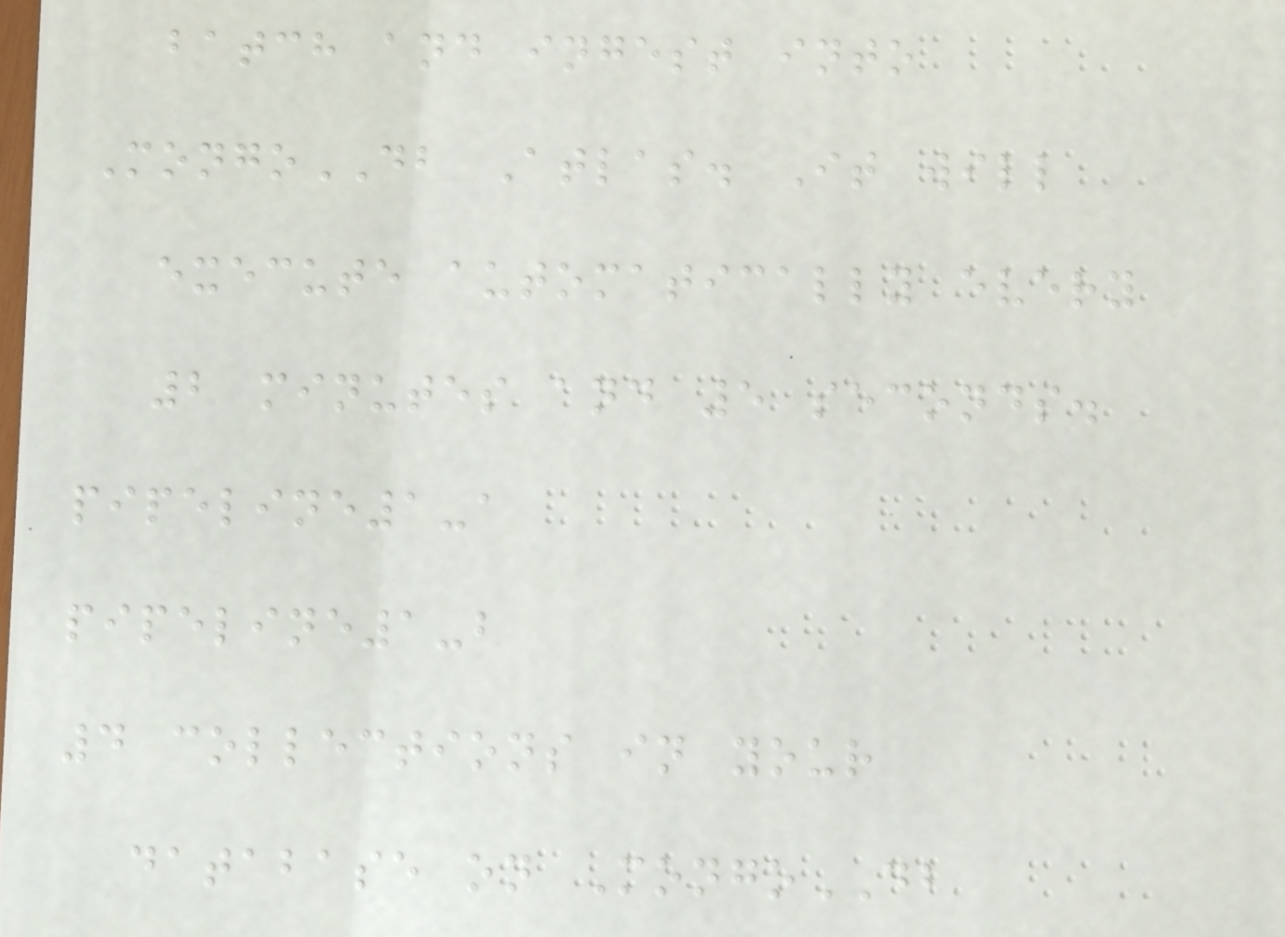batch and ingest into
MongoDB Atlas. It will
execute automatically every
2 minutes and 5 seconds.
pipeline1-a
pipeline1-b
4 collections in your
database on MongoDB
